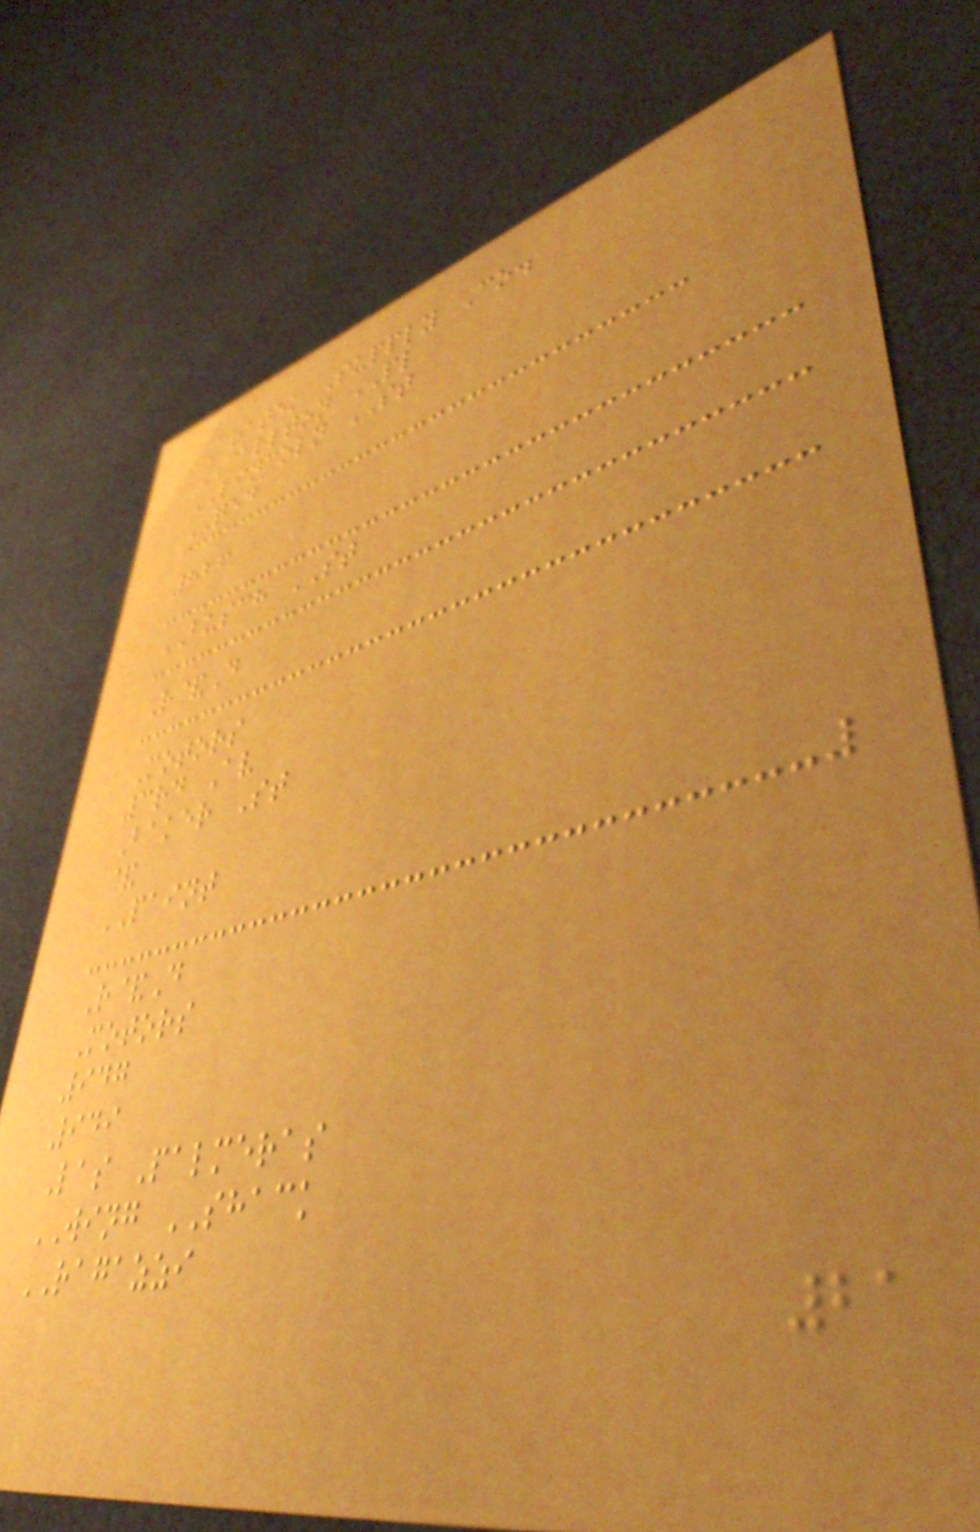Cratek Supply Co.
CARLTON PL
LINCOLN ST
QED
826
BUSCH ST
R&D
Motors
3rd Av
Baker St
&
PAINT
R&D
Motors
947
949
Las Palmeras
WING SHACK
RAGAZZI
21
